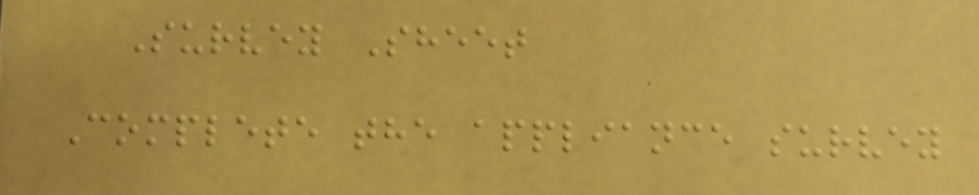Survey Sheet
Complete the appliance survey
